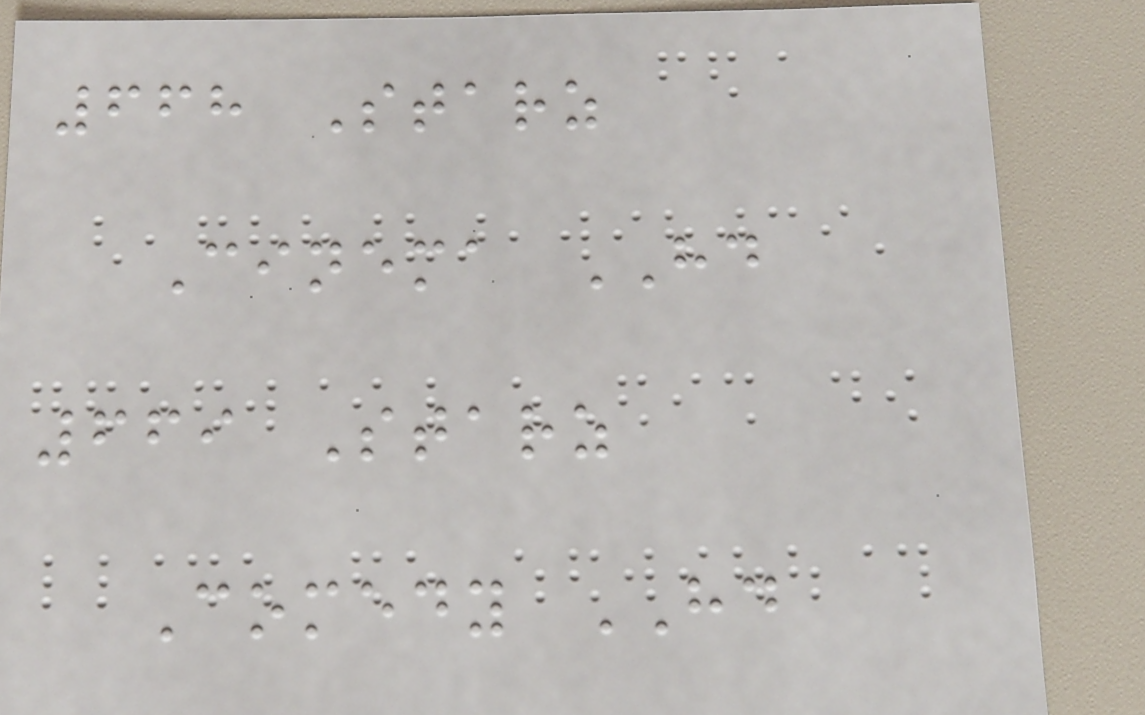668 Starz
Cinema HD
669 Starz
Comedy HD
